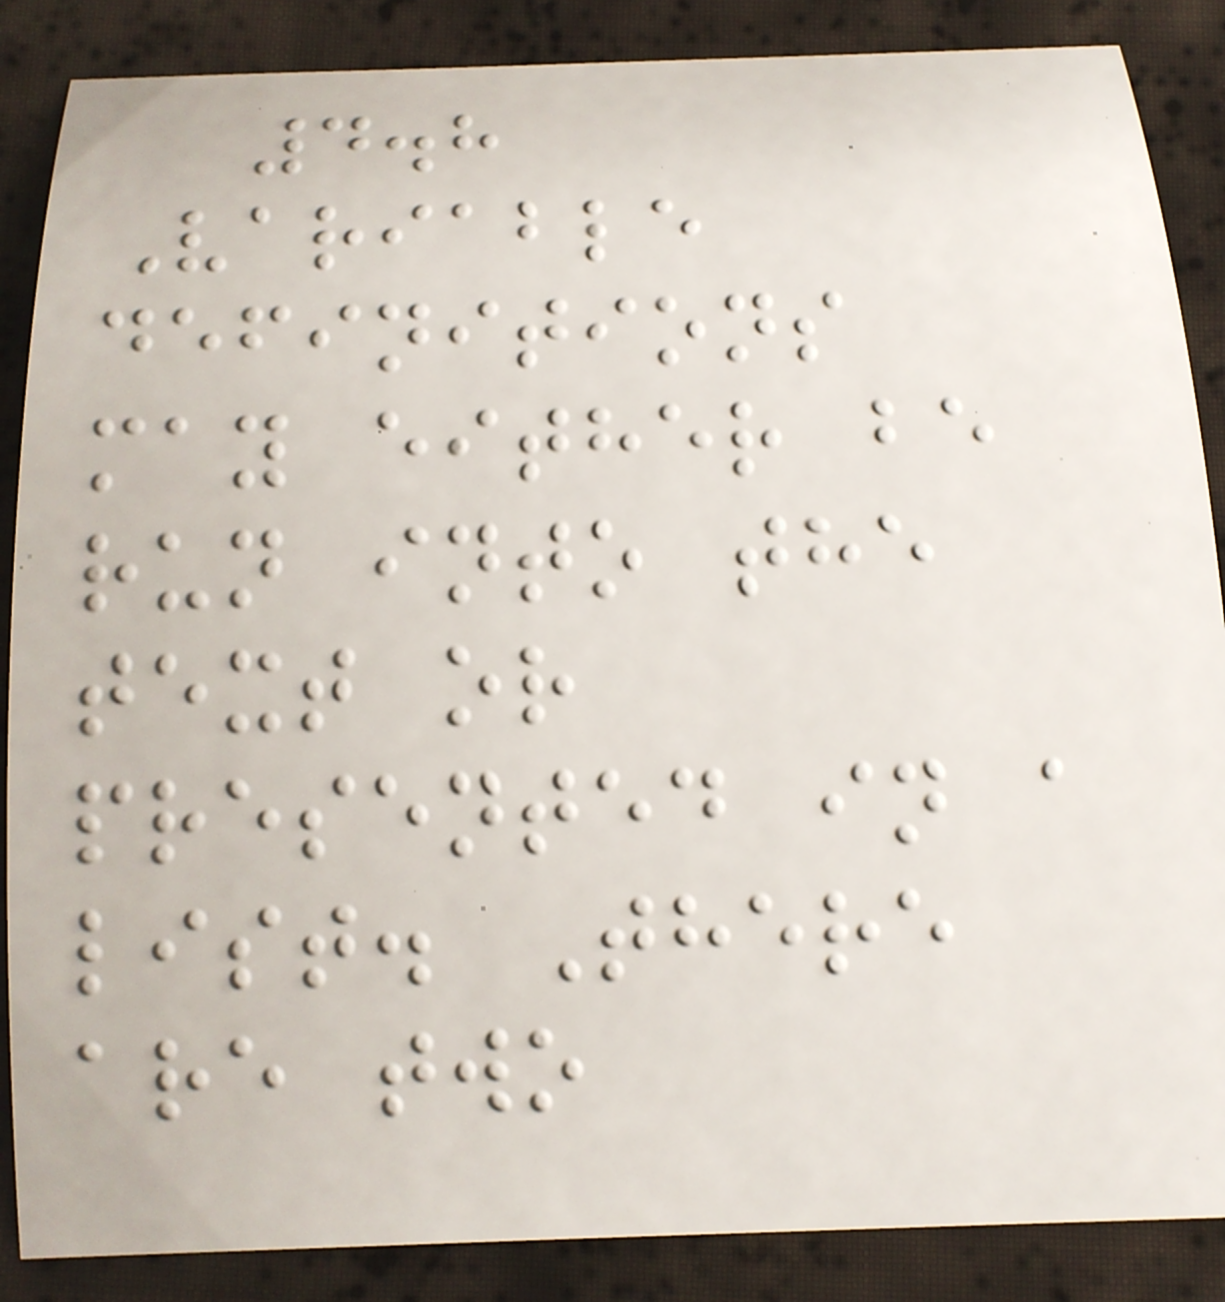4.8
Variable
definitions
may either be
run into the
text or
presented in a
list. There
are two
